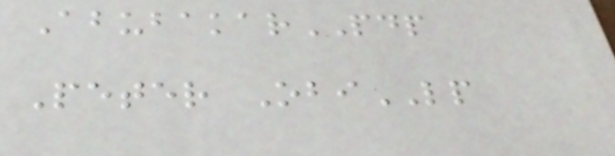AbubakarPDP
Peter ObiLP
